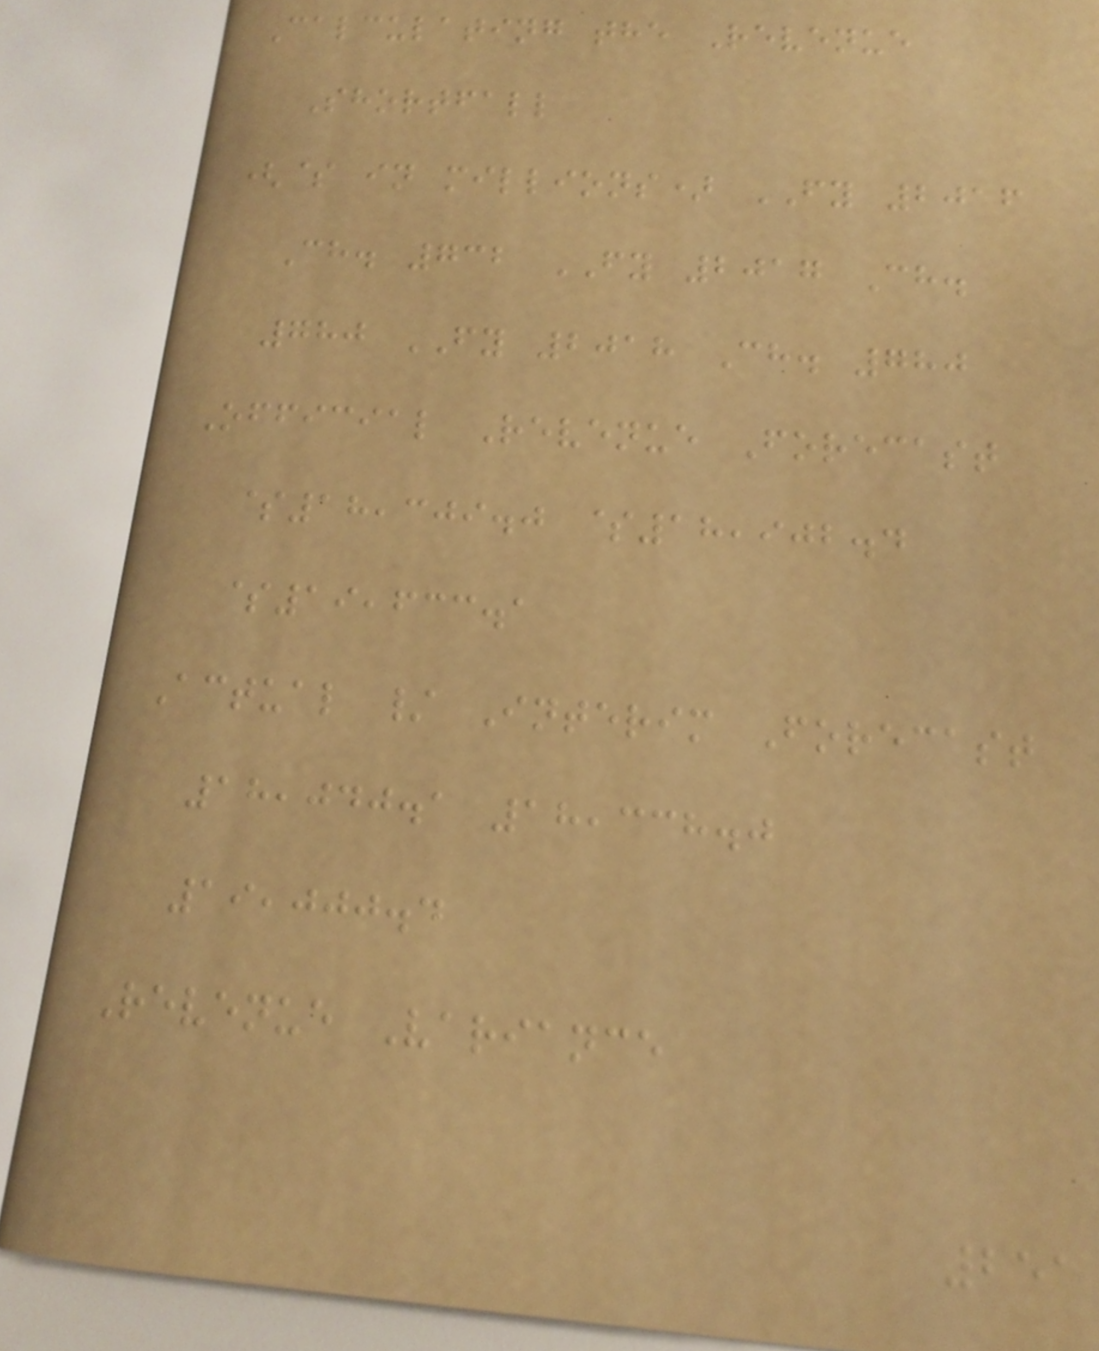Calculating the Revenue
Shortfall
($ in millions) FY 2016
Ch. 732 FY 2017 Ch.
780 FY 2018 Ch. 780
Official Revenue Forecast
$18,309.0 $18,902.4
$19,633.1
Actual / Interim Forecast
18,040.1 18,338.0
19,000.4
Revenue Variance
251
